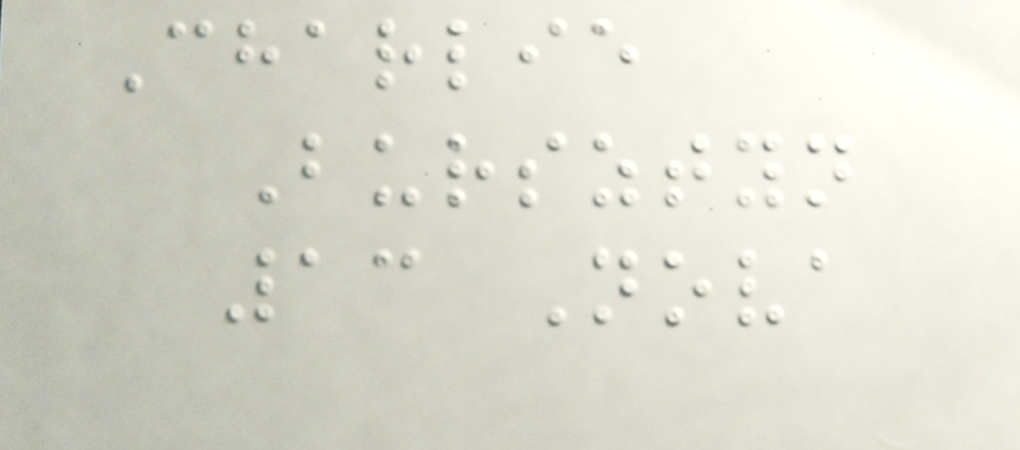Charlie
Bursztyn
13 Nova
